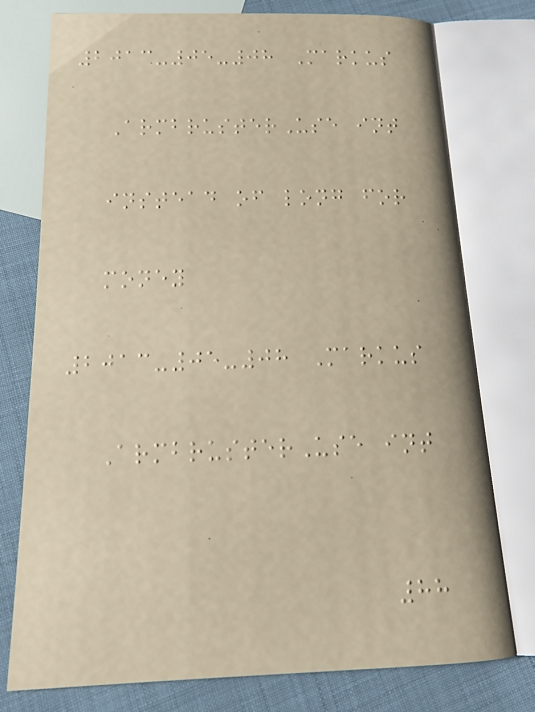2013-05-08 Markus
ArmbrusterUse int
instead of long for
money
2013-05-08 Markus
ArmbrusterUse int
88
